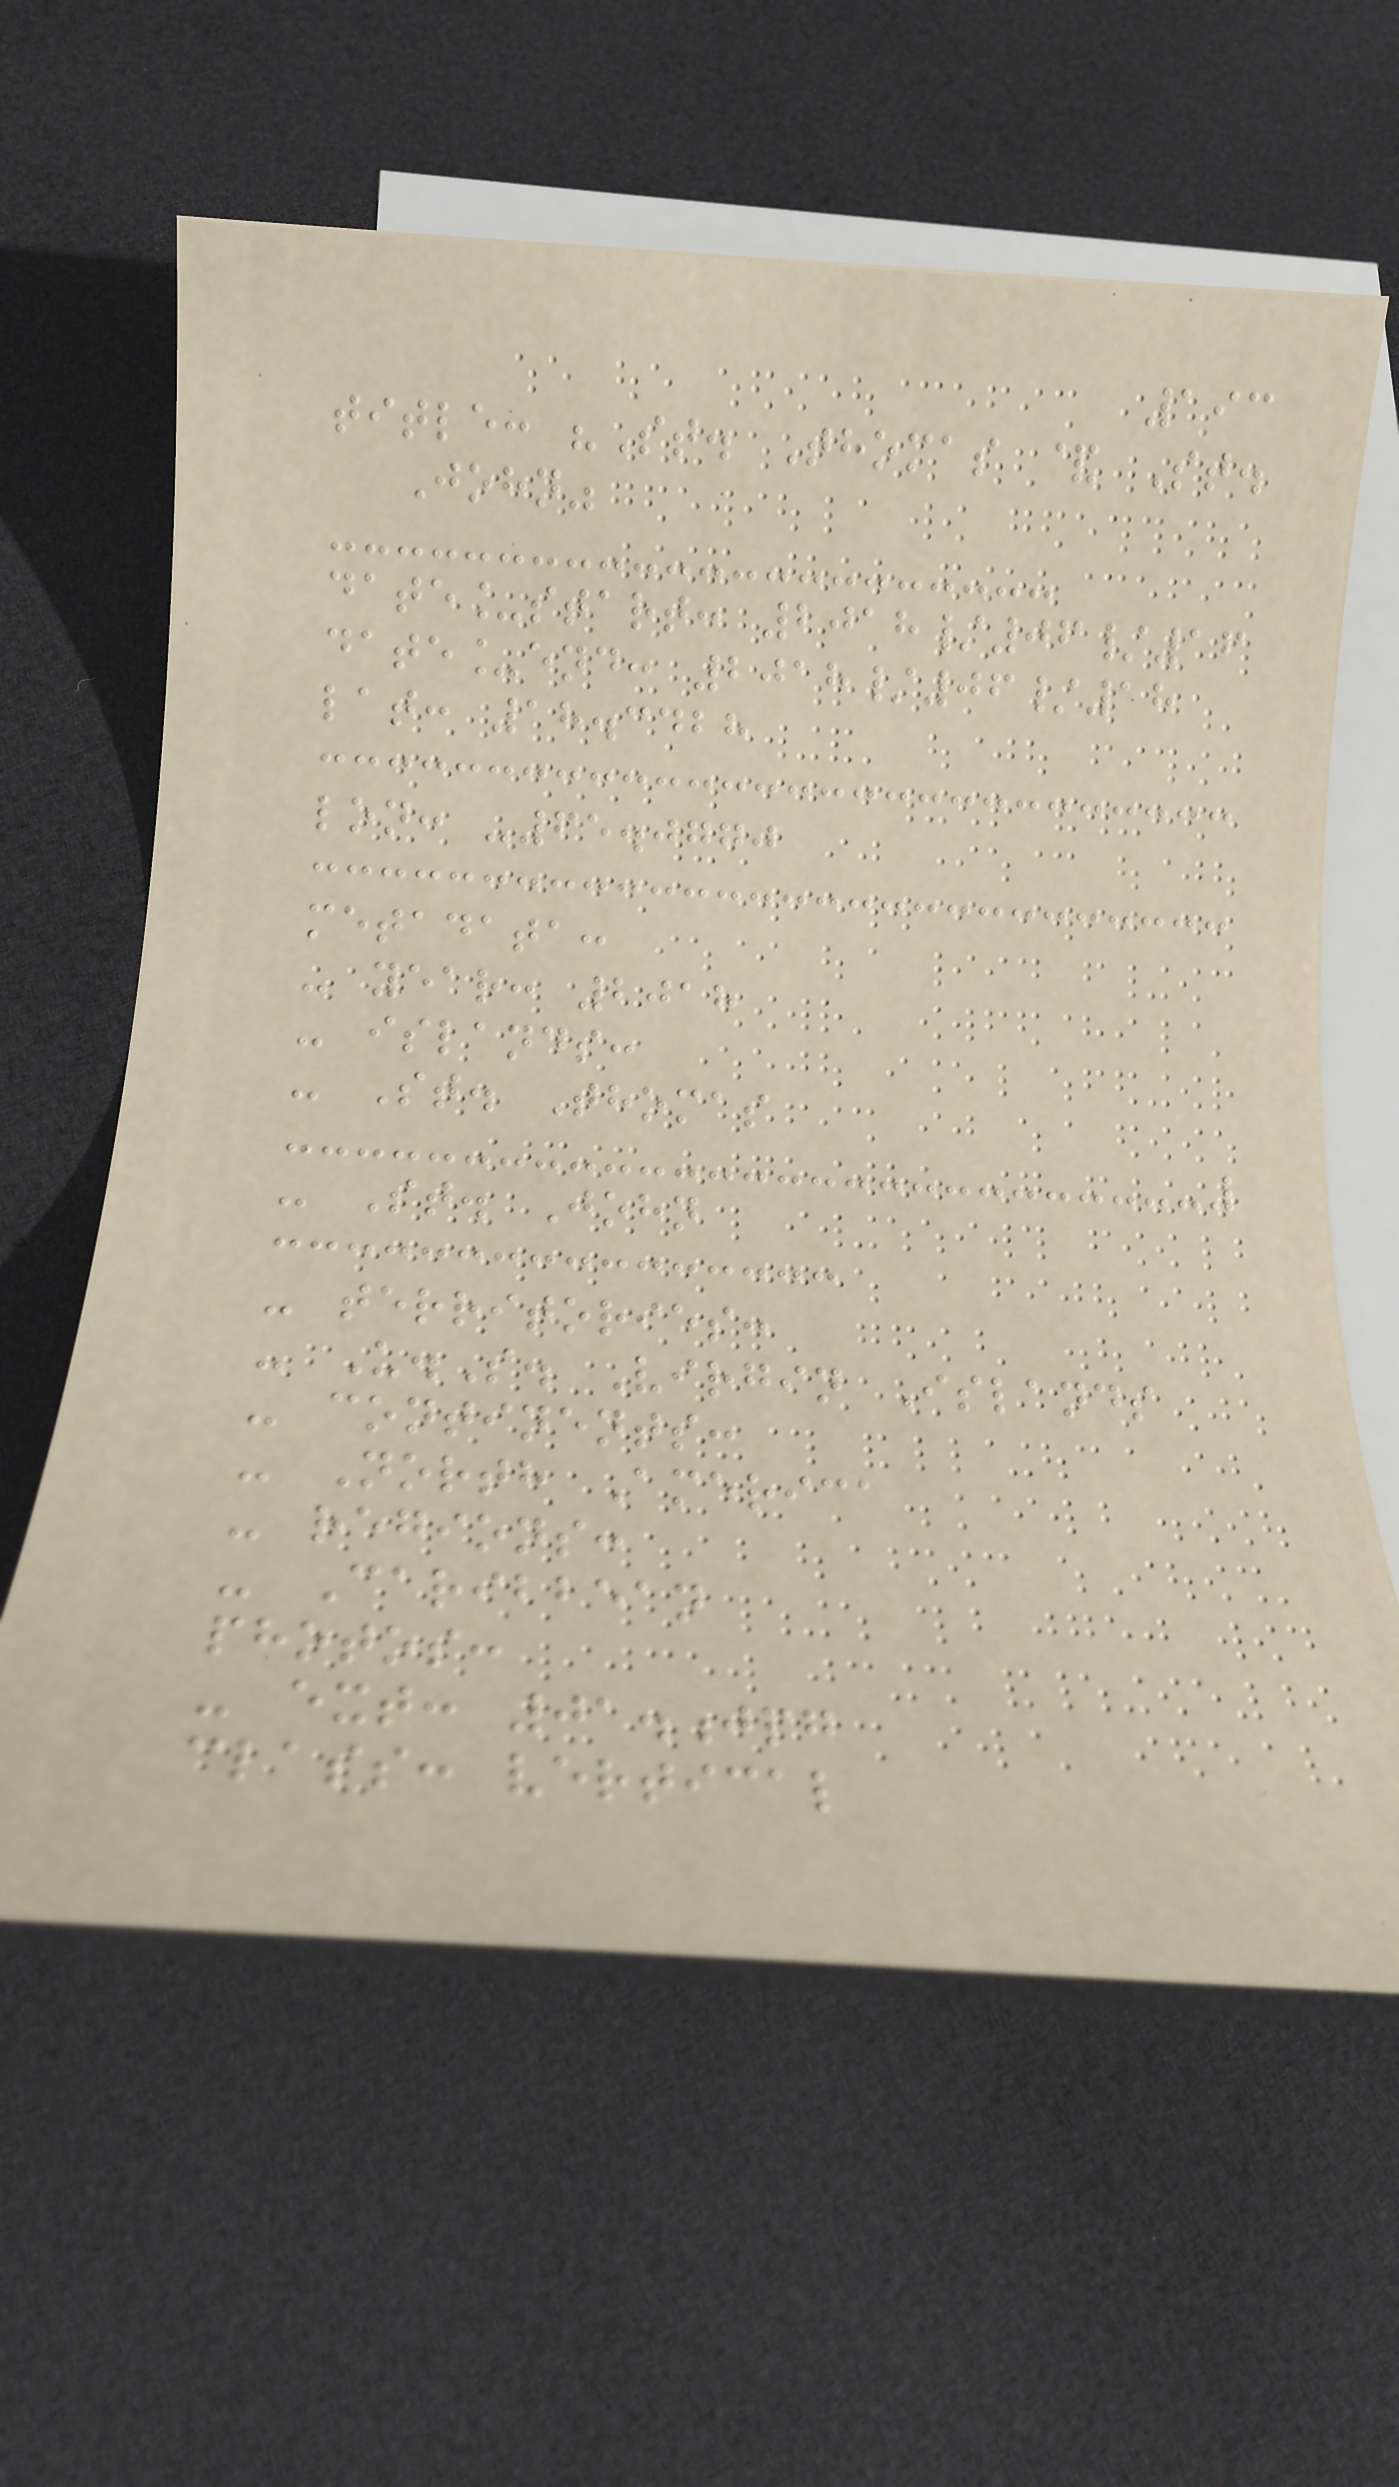193
title: "St. Thomas & St.
John"
date_start: 2018/06/16
date_end: 2018/06/18
lat: 18.3428
lon: -65.0770
metadata:
- year: 2018
- islands:
- St. Thomas
- St. John
- territories:
- U.S. Virgin Islands
- continents:
- North America
- regions:
- Caribbean
photos:
- ext: 01.jpg
class: vertical
